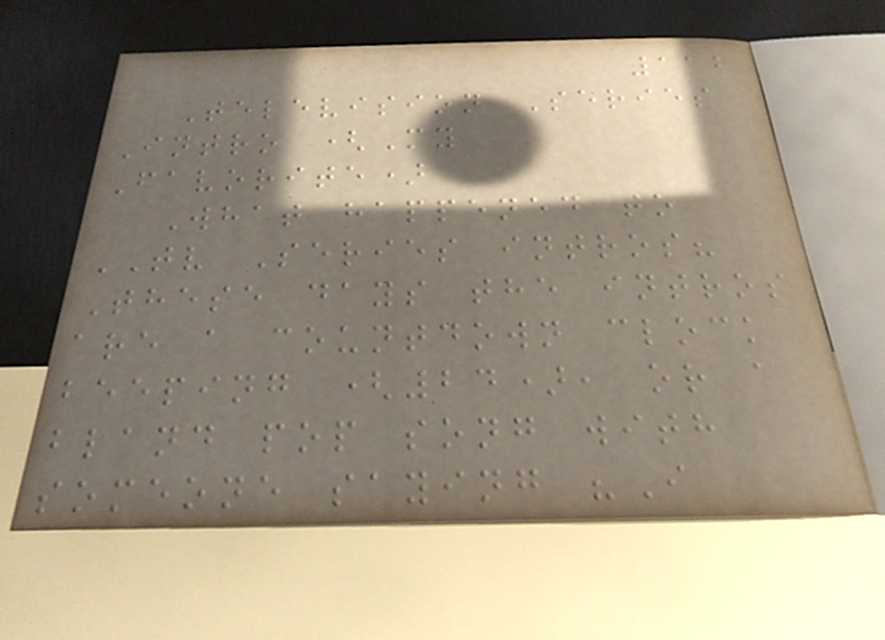112
Television Series
Intro (My
Favorite)
What happened to
TV Series intros?
These days the intros
are a countdown clock
beeping (24), or a
bland pop song with
someone saying "I
